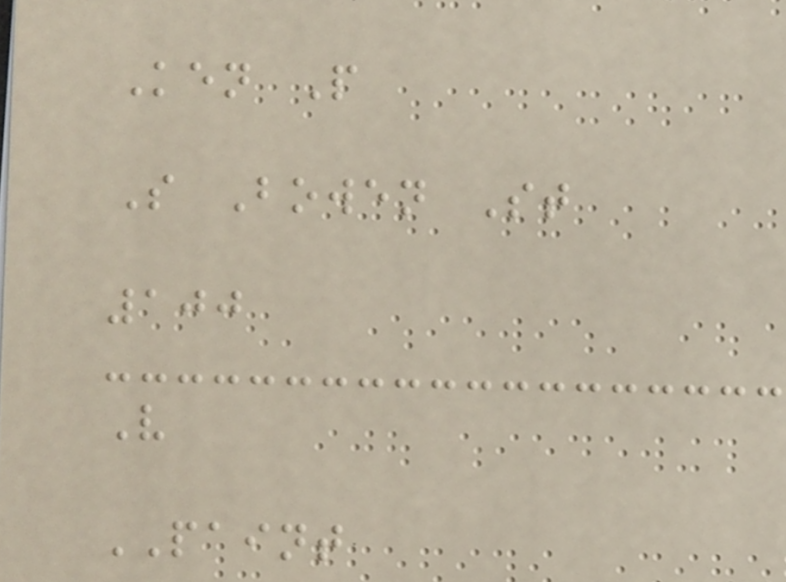Ken P
S Bowen St
100
V
PAINT
